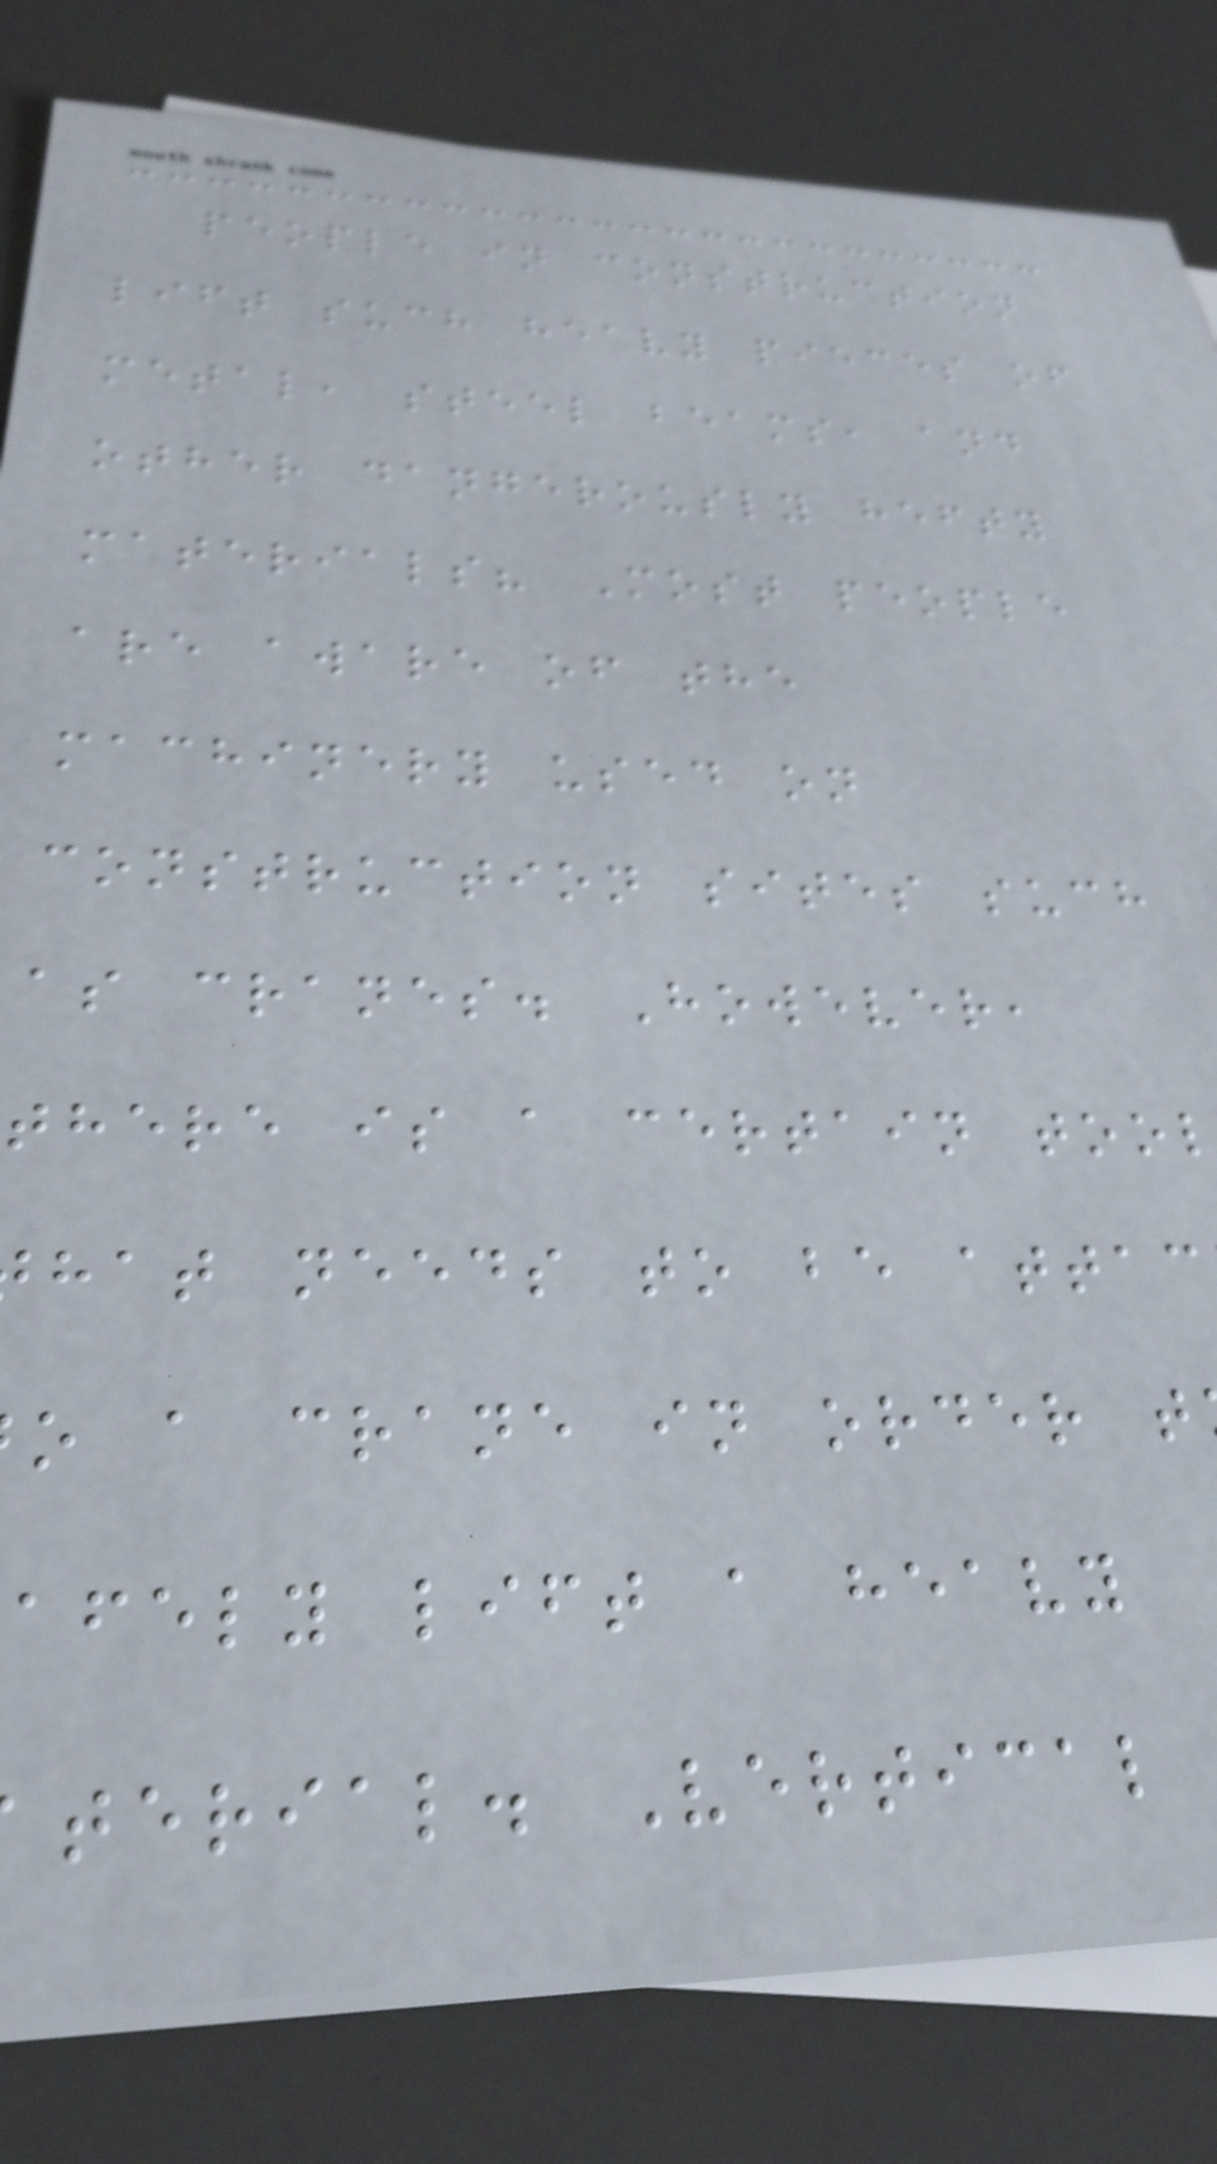people in construction
lift such heavy pieces of
metal, steel beams, and
other dangerously hefty
materials? Most people
are aware of the
machinery used on
construction sites such
as cranes. However,
there is a certain too
hat needs to be attac
o a crane in order t
afely lift a heavy
terial. Vertical
